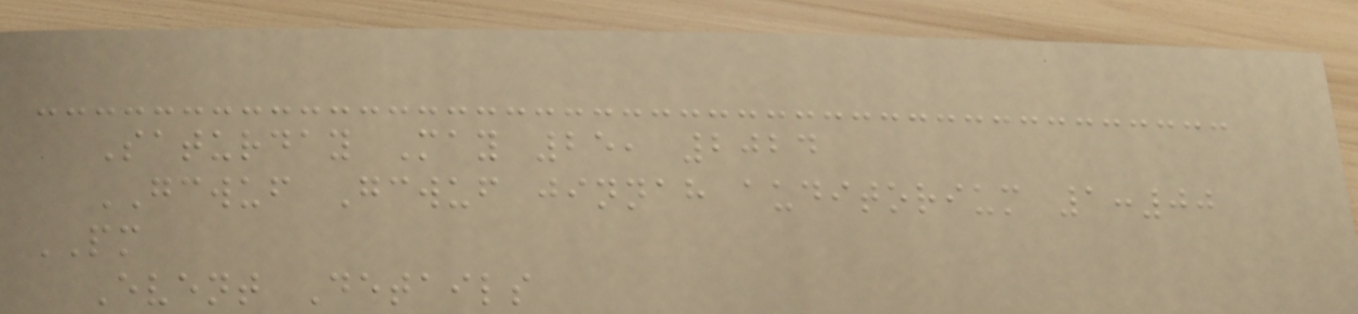Saturday May 25, 2024
GCWUF Gcwuf jinnah auditorium 1:00
PM
Event Details
